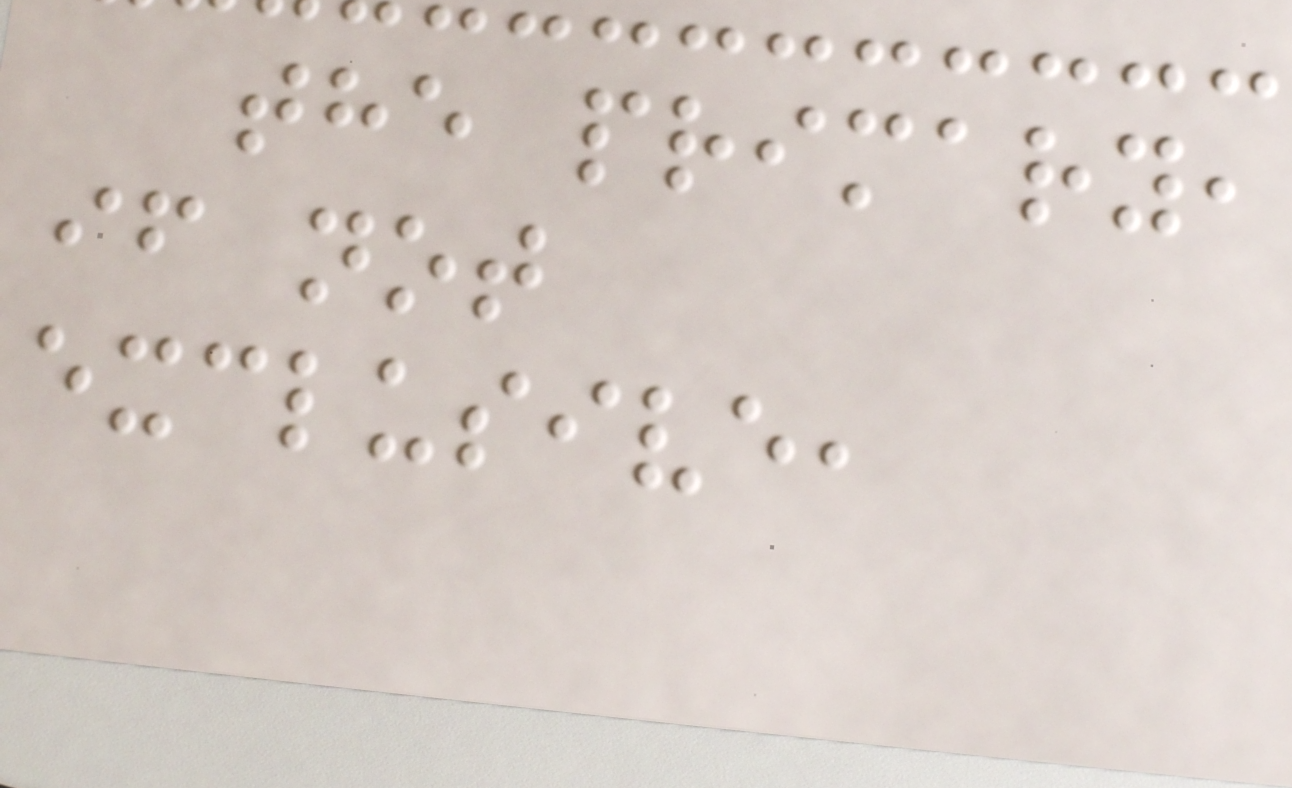the primary,
if not
exclusive,
